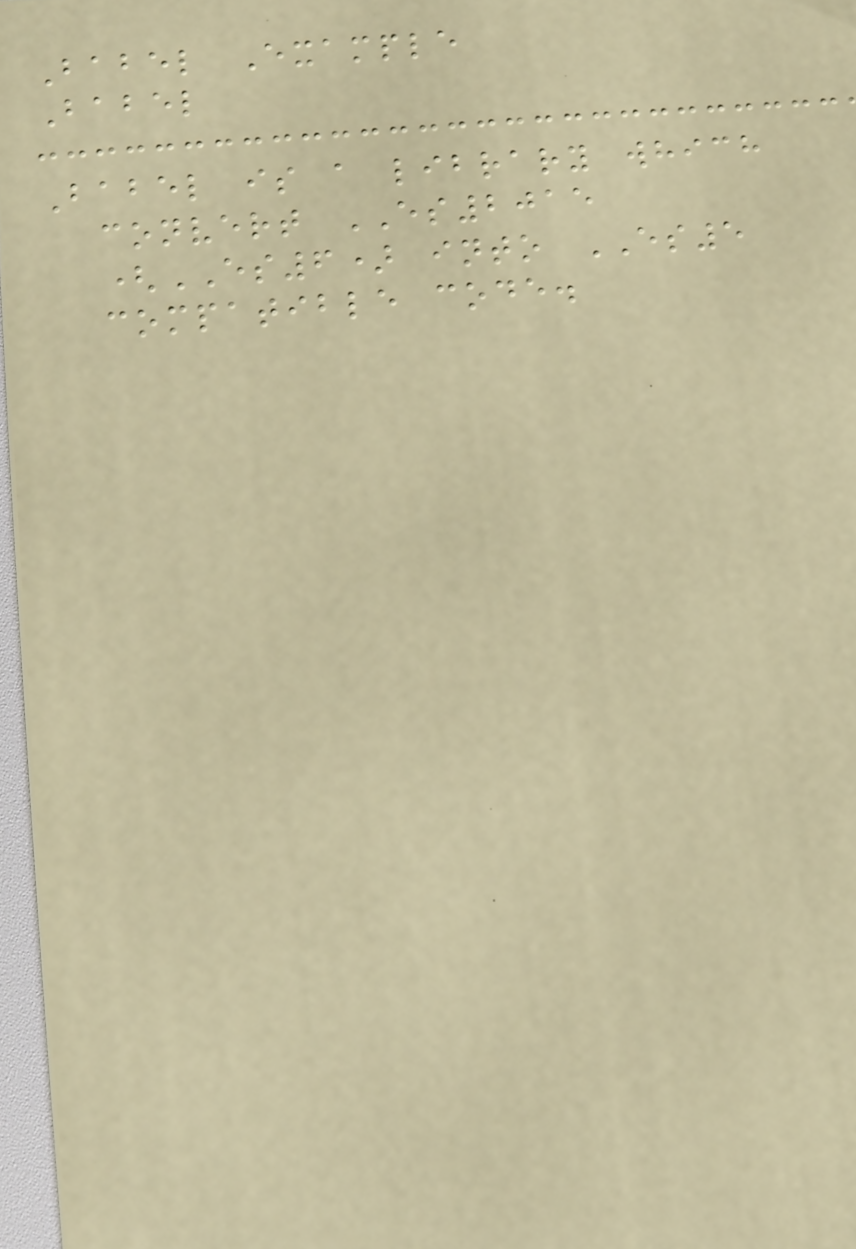Babel Example
Babel
Babel is a library which
convert ES2015
(ES6) into ES5
compatible code.
